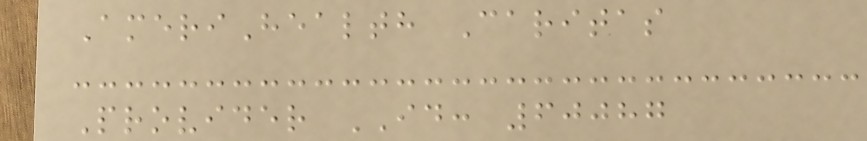AmeriHealth Caritas
Provider ID: 60087
